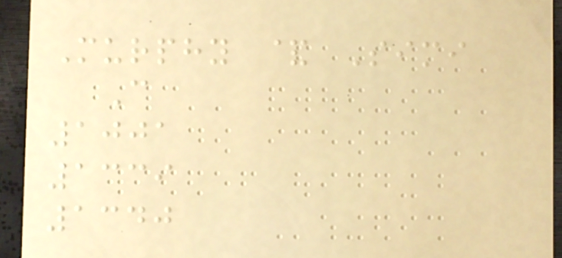Murphy & Simi
C
1001
1339
1340
